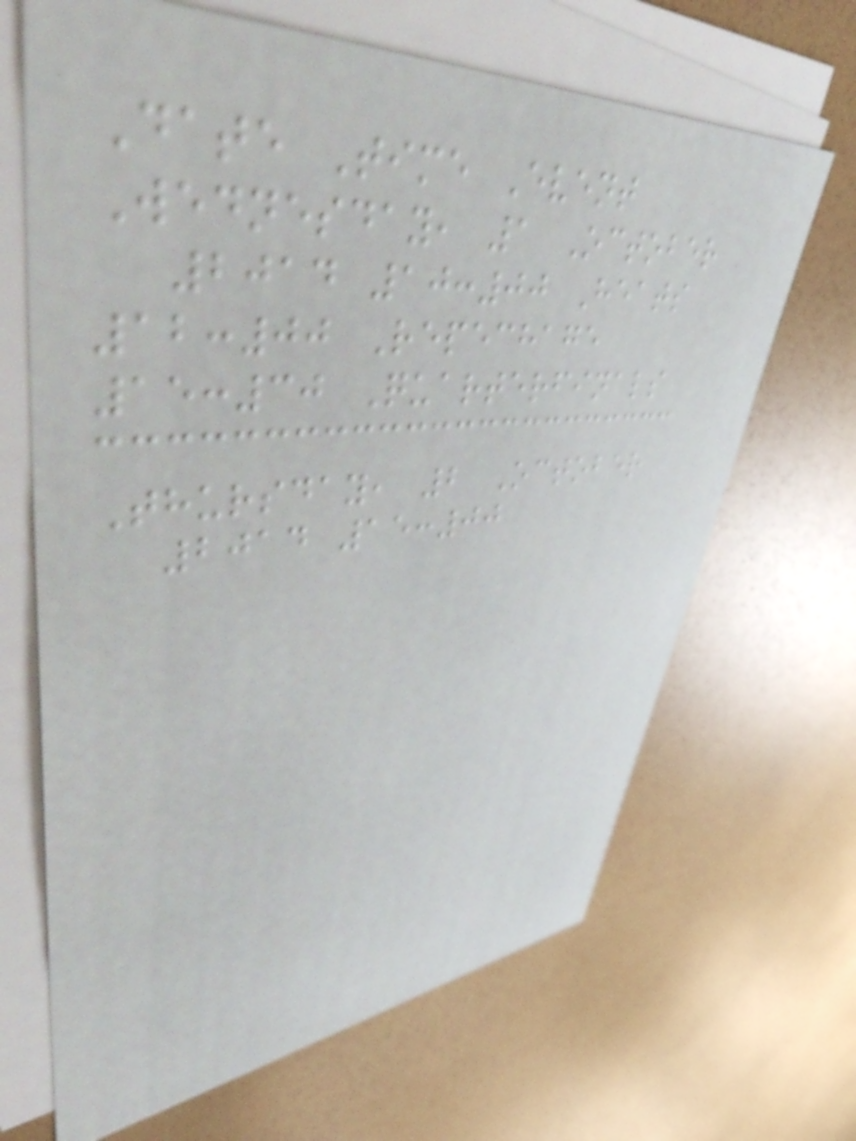Date Time Event
Wednesday, 1 October
2014 10:00 Heats
12:00 Repechage
15:30 Quarterfinals
Thursday, 2 October
2014 15:00
